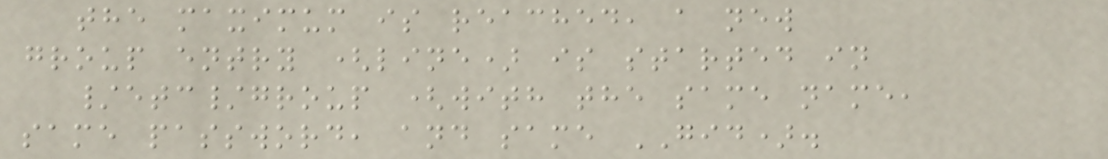the maximum is reached, a new
group entry (line) is started in
/etc/group (with the same name,
same password, and same GID).
